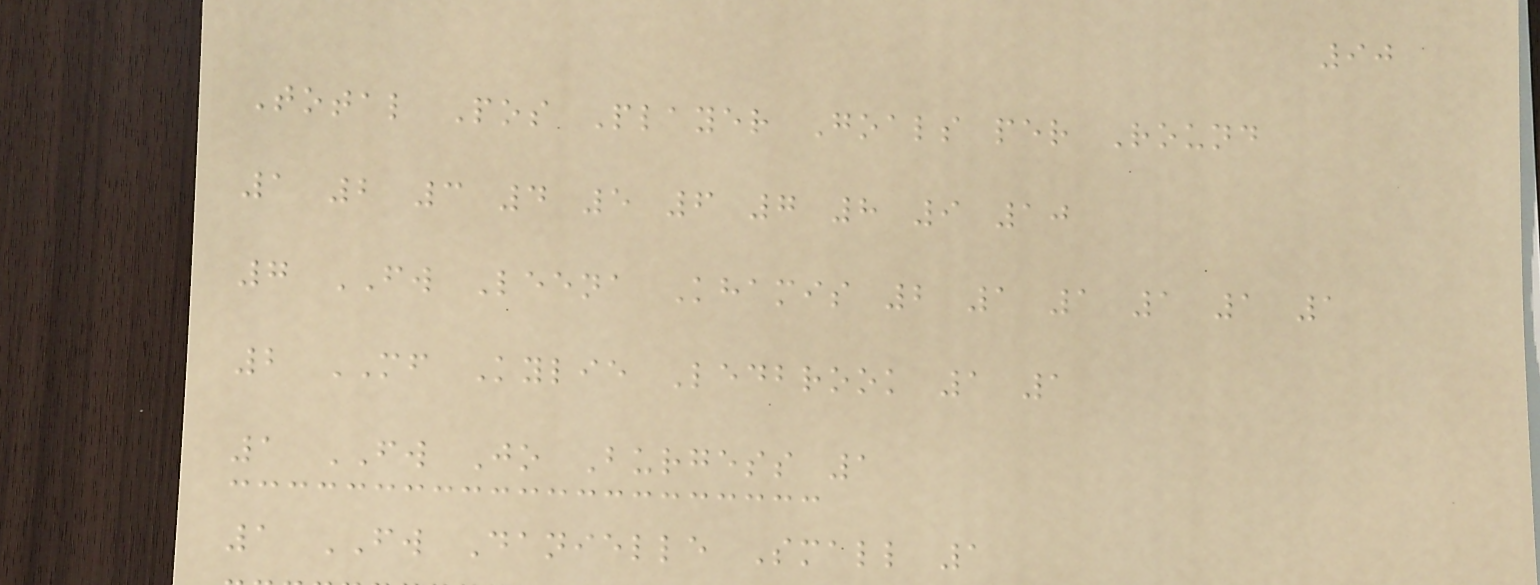90
Total Pos Player Goals per Round
1 2 3 4 5 6 7 8 9 10
7 FW Leena Khamis 2 1 1 1 1 1
2 MF Kylie Ledbrook 1 1
1 FW Jo Burgess 1
1 FW Danielle Small 1
